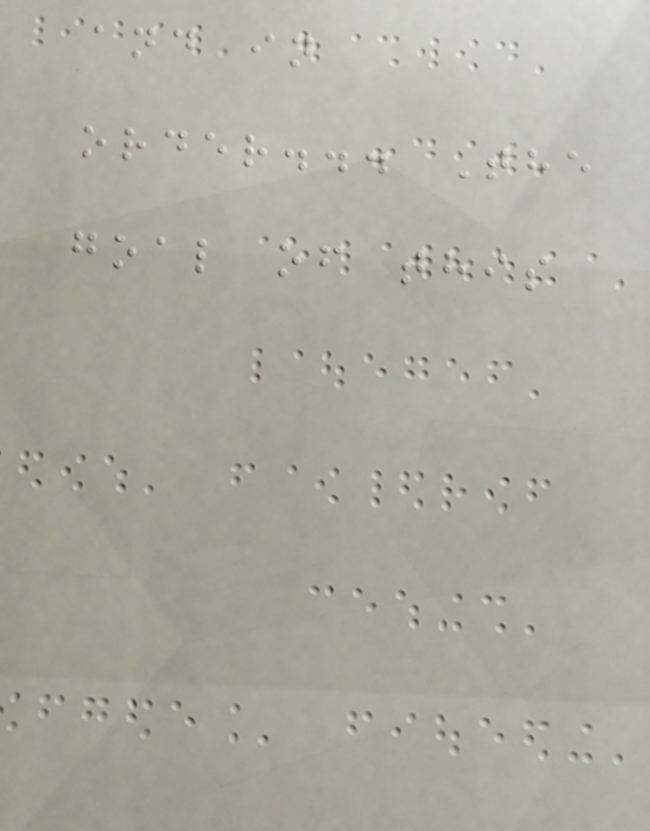and in
order... The
goal of this
